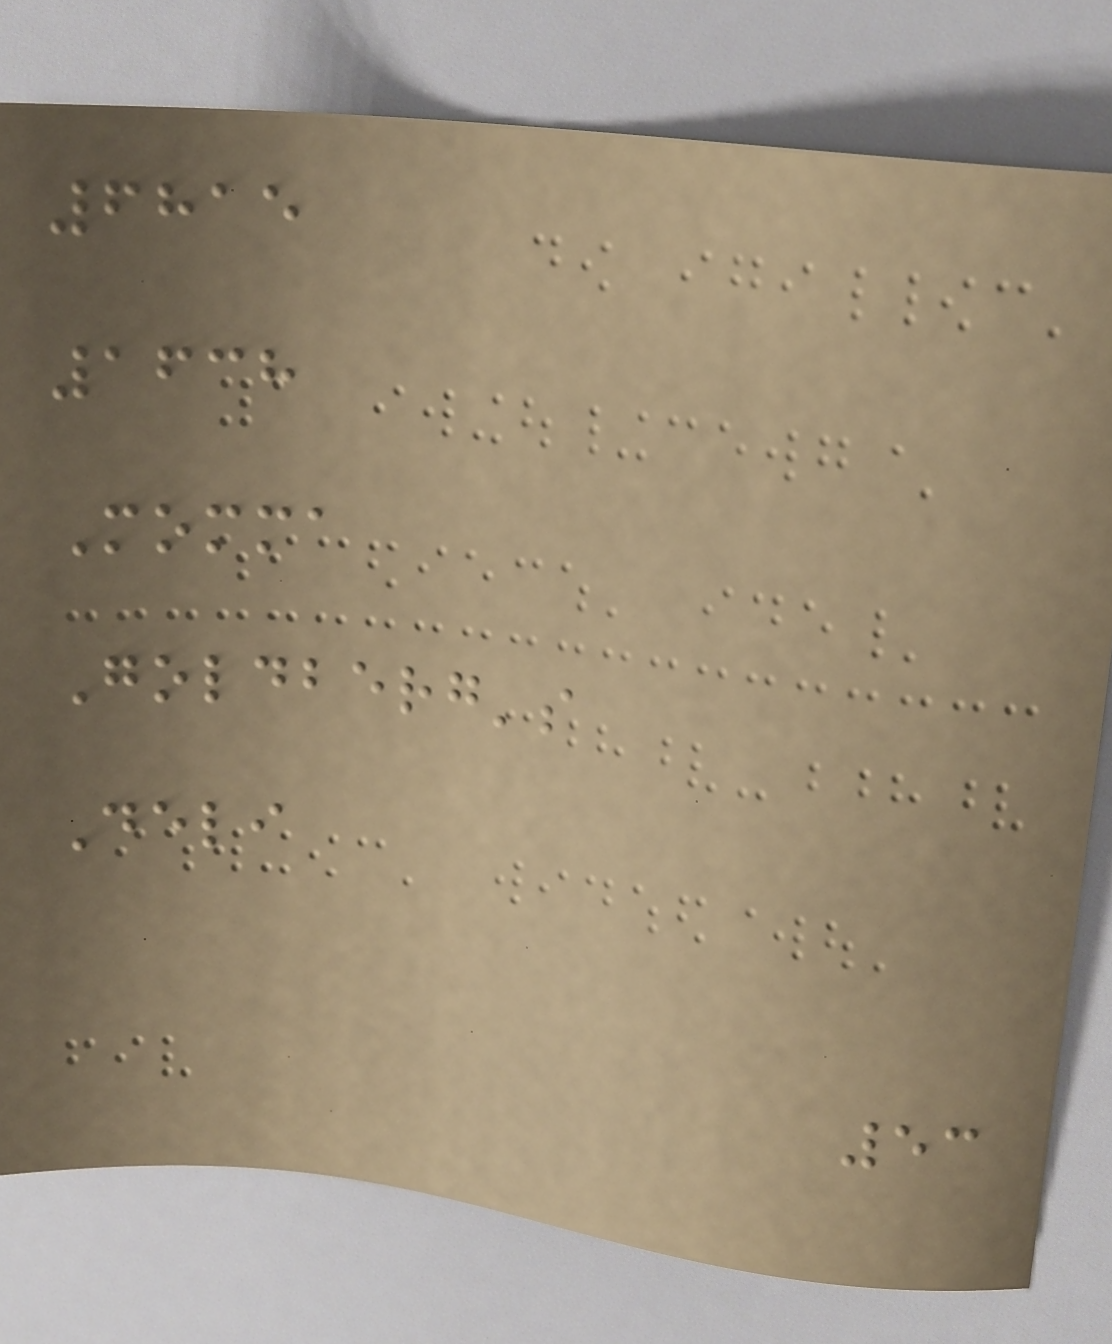6815
1638
Momma
Goldberg's
Deli
53
